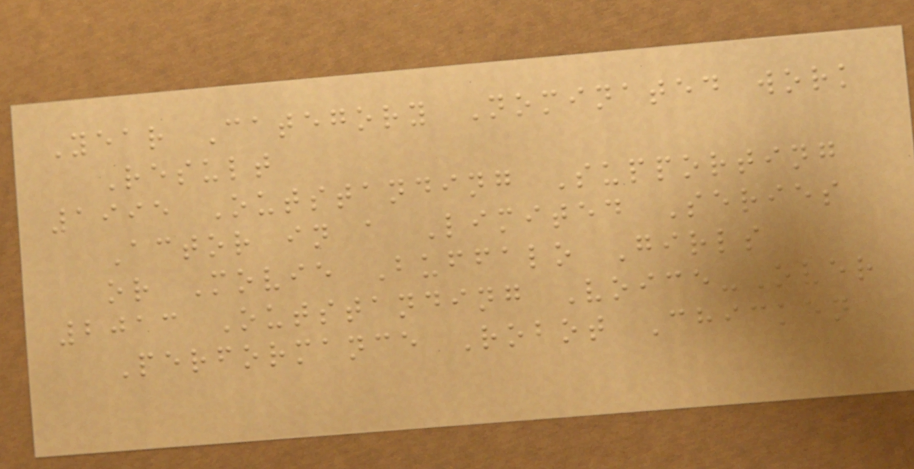Year Category Nominated work
Result
1995 Outstanding Supporting
Actor in a Limited Series
or Movie Buffalo Girls
2013 Outstanding Voice-Over
Performance Robot Chicken
